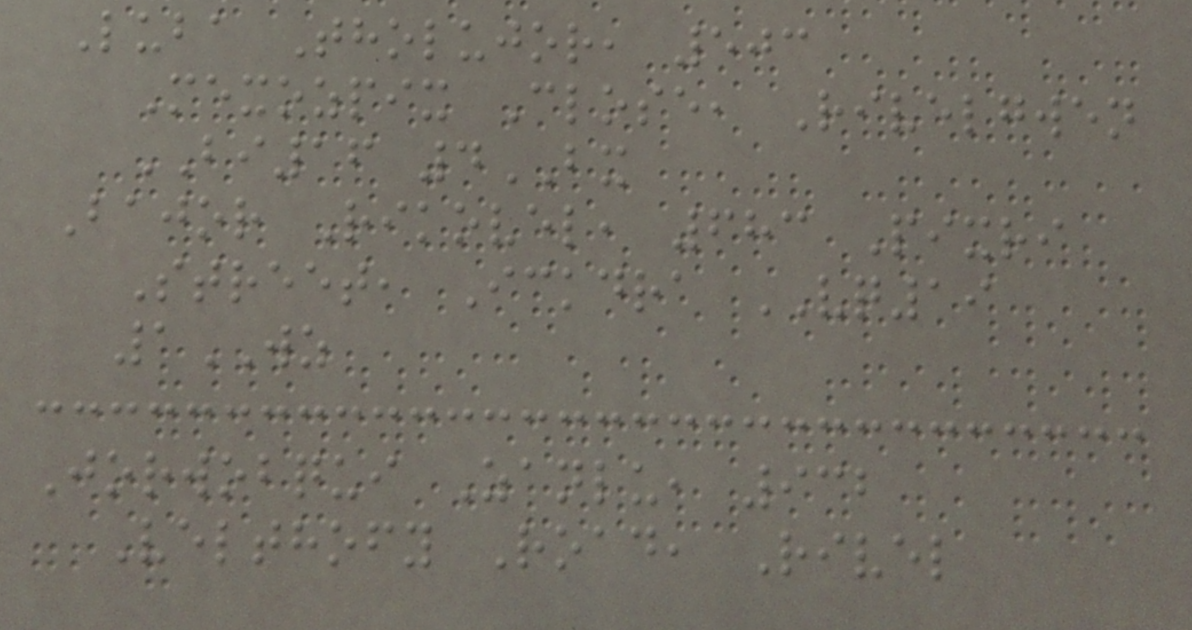Luba Tholujor, 503
Mexozpix Close, Rivelgwen
BI16 4BX
Bajor Rikovel, 683 Pixri
Street, Ickdra VQ19
1WZ
Jorwobqui Zanlu, 932
Velthofy Road, Rivel
